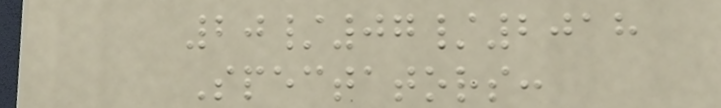20/07/2018
Spectators:
